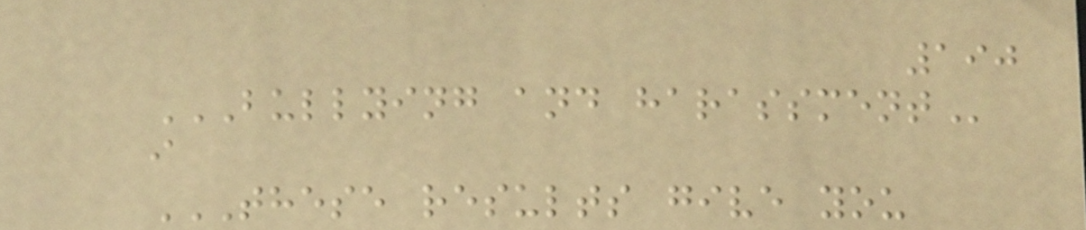190
BULLYING AND HARASSMENT
i
THESE RESULTS GIVE YOU
